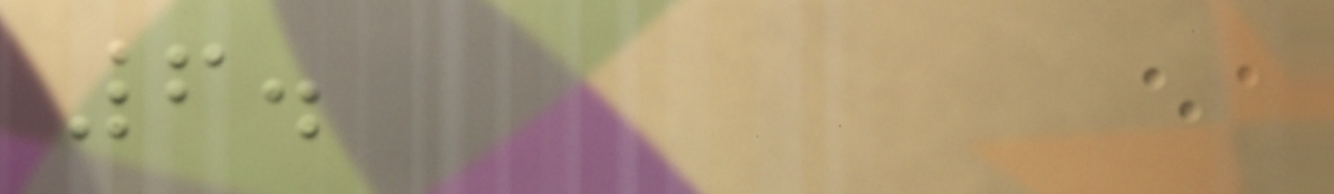6.
